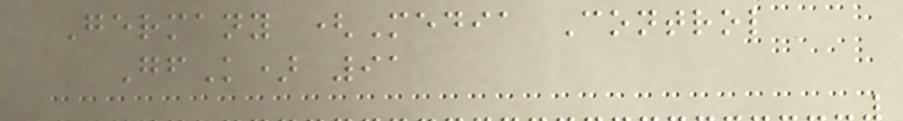Germany (Media Control
GfK) 91
